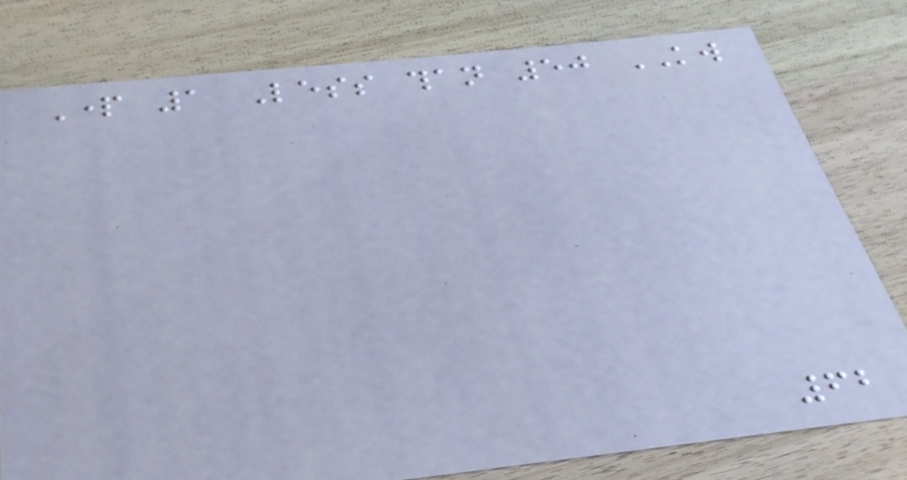Part 1 Less than 50 KW
62
